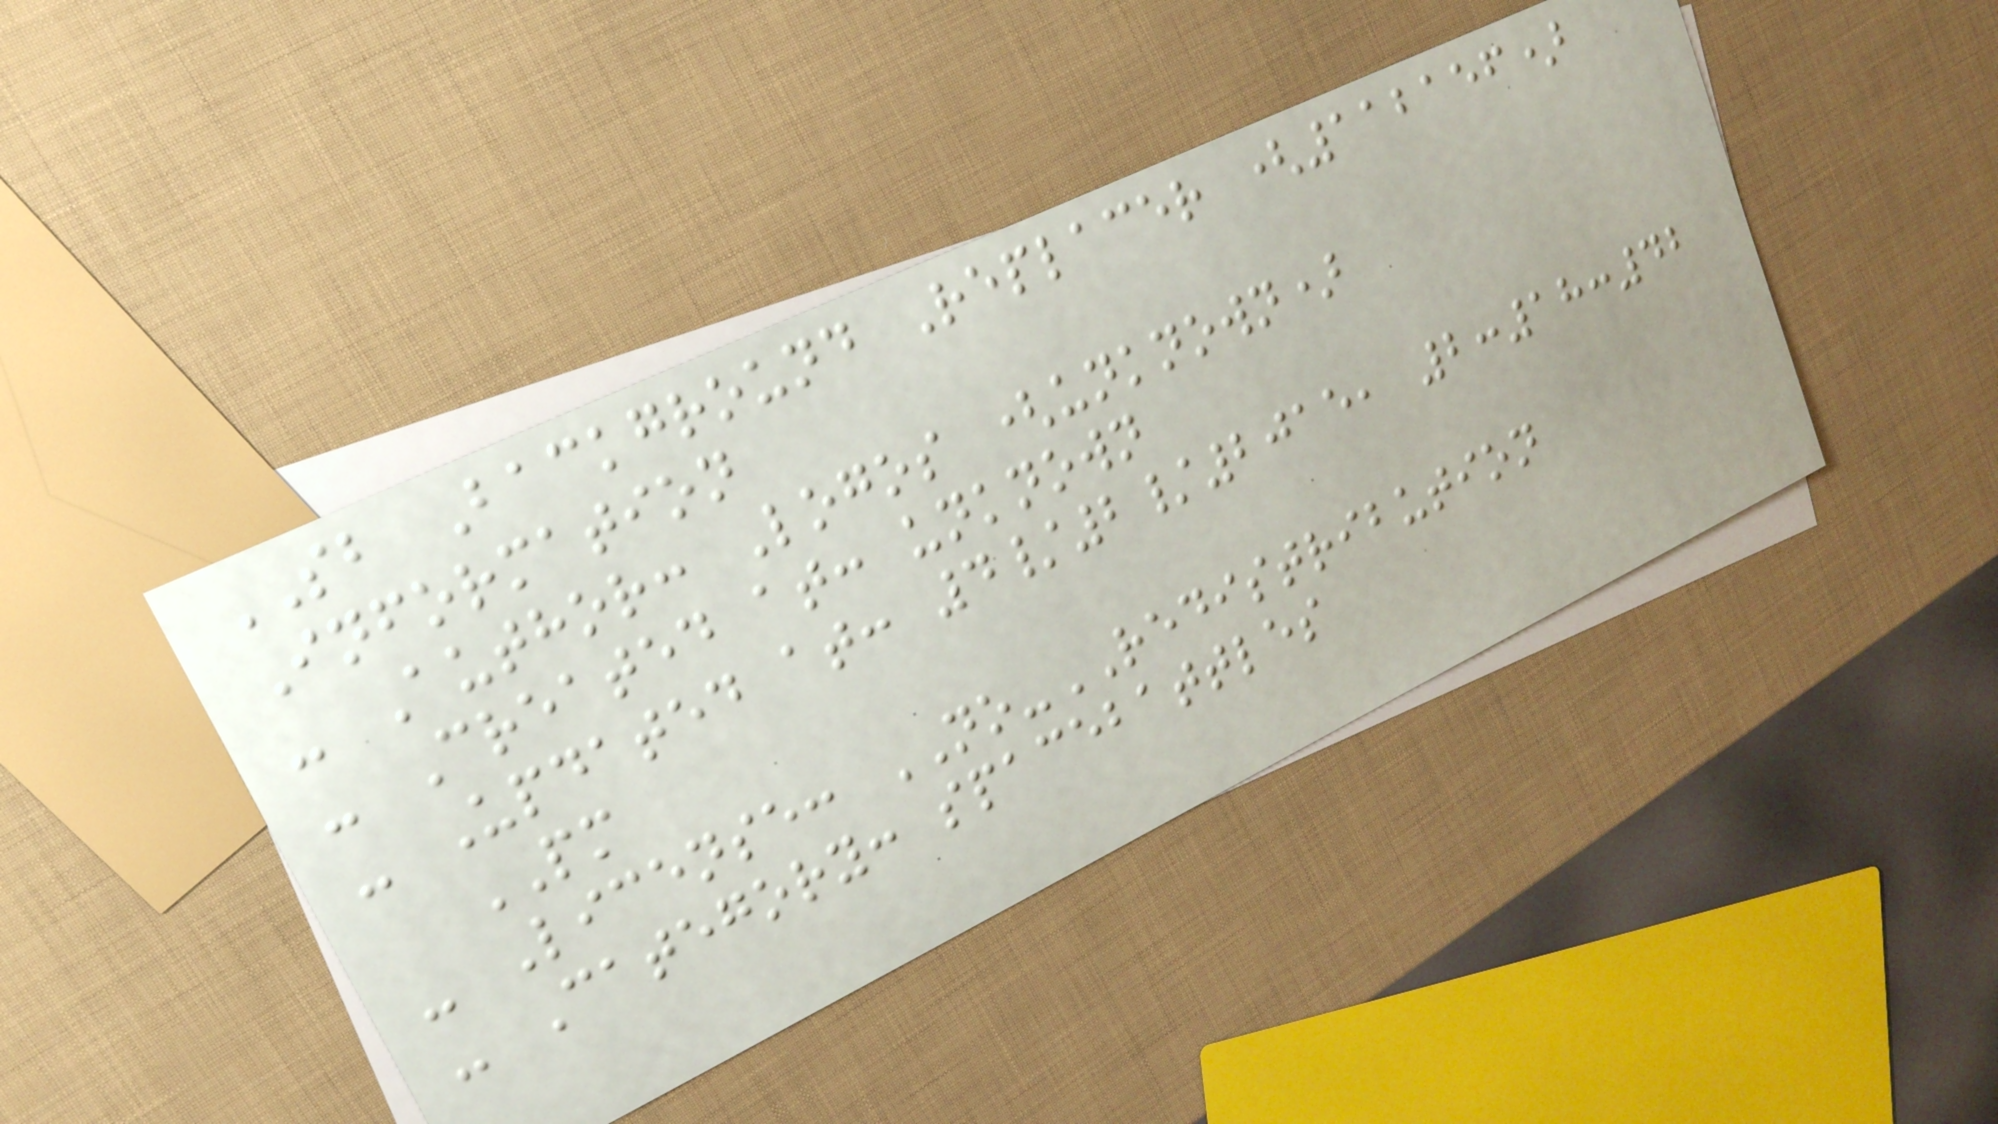SB Background Replacer (112156)
Information
- Author: Logos (unknown)
- Created at: unknown
- Updated at: 4/2/2015, 2:18:42
PM
- License: NO-REDISTRIBUTION
- Category: spacebattles
